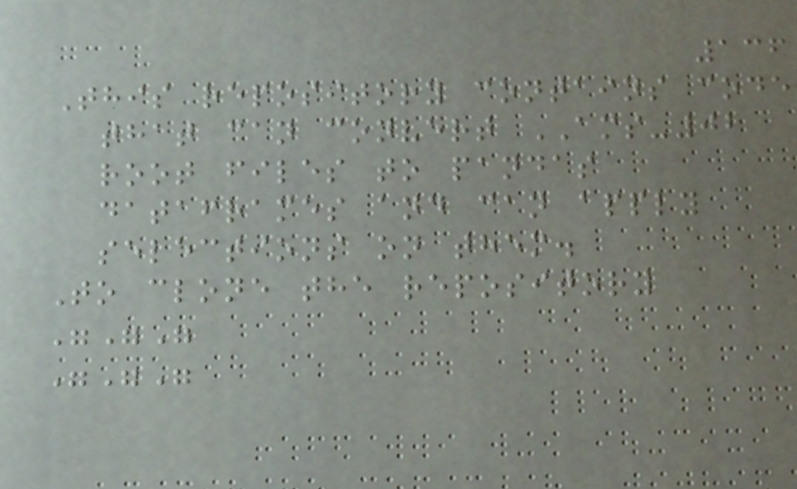136
This repository contains code
that can convert AMS-02
root files to pandas
dataframes and can apply
selections on them.
To clone the repository
"""
"""
